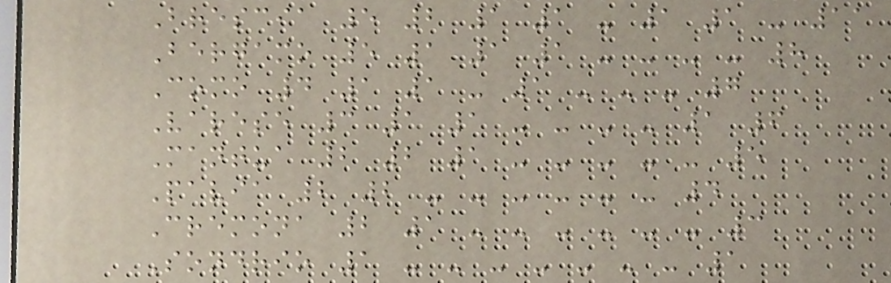Brescia 5 2 1 1 - 1 1 - 11
Bergamo 5 1 1 1 - - - - 8
Como 4 1 1 - 1 - - - 7
Varese 3 1 1 - - - - 1 6
Mantua 2 2 1 - - - - - 5
Pavia 2 2 - - - - - - 4
Cremona 2 1 - - - - - - 3
Sondrio 1 - - - - - - - 1
